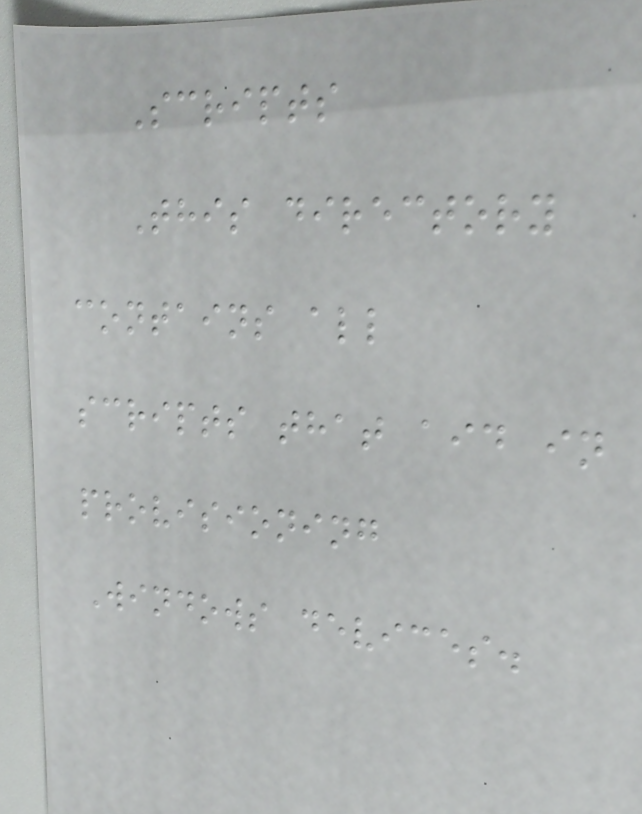Scripts
This directory
contains all
scripts that aid in
provisioning
Windows devices.
